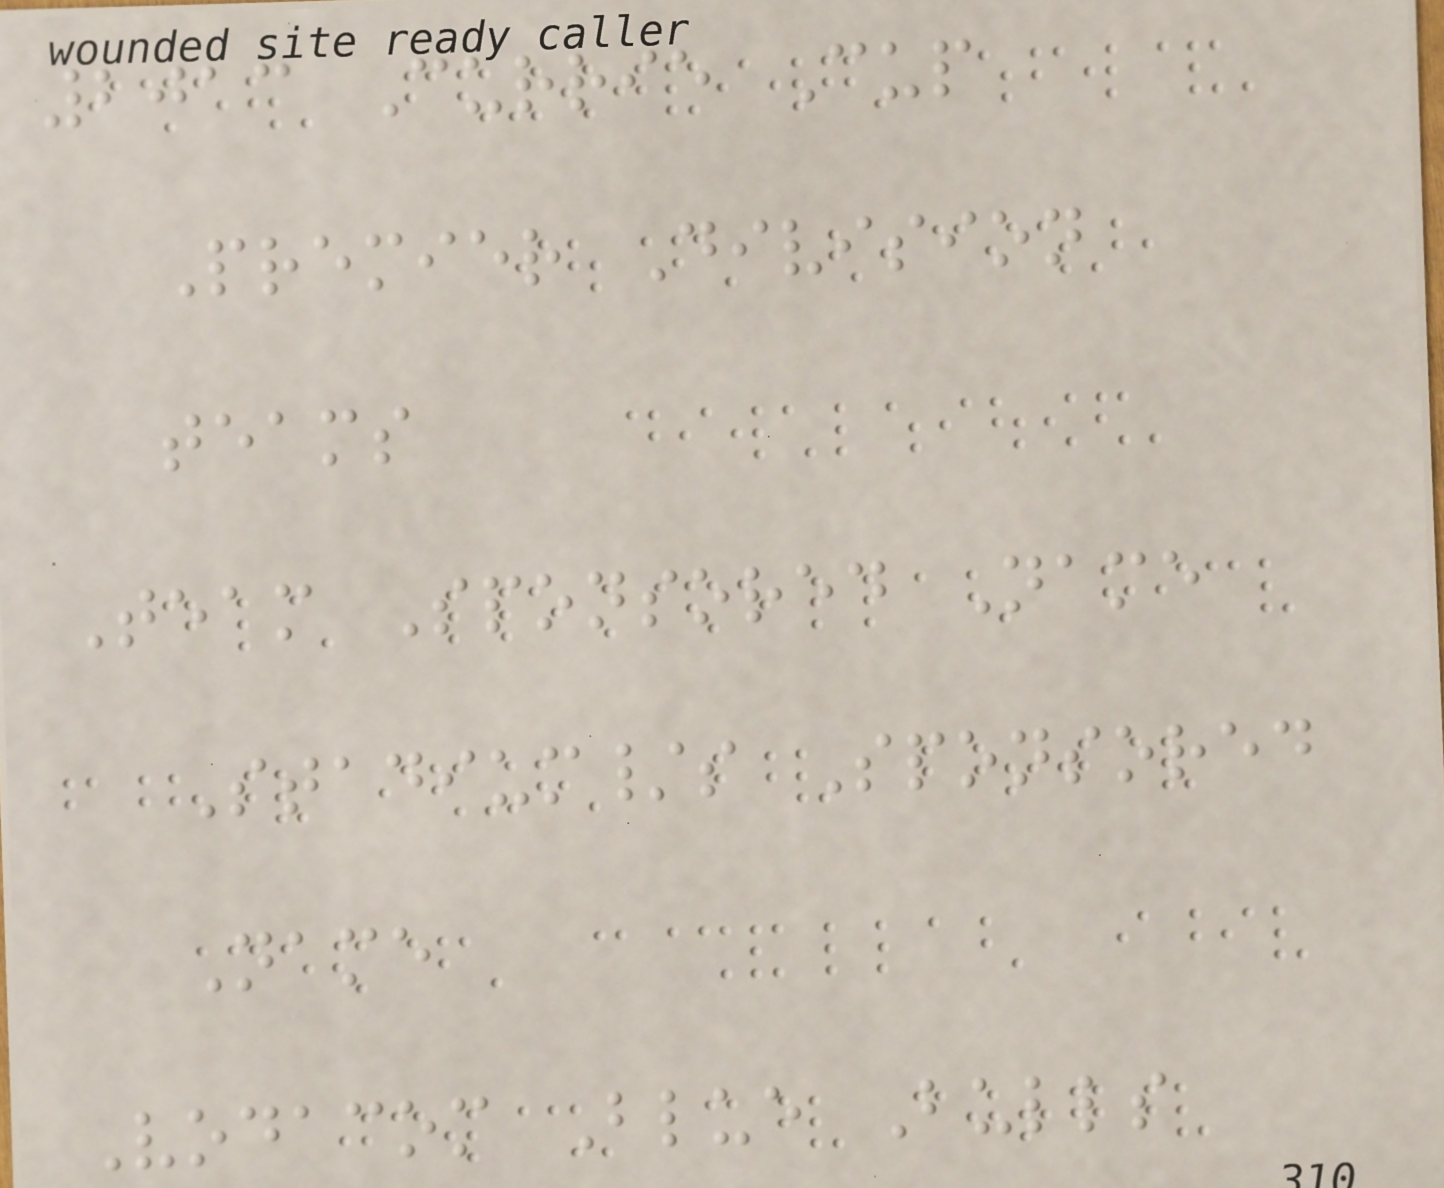2013 Currie Cup
Premier Division
teams
Team Sponsored Name
Stadium/s Sponsored
Name
Vodacom Blue Bulls
